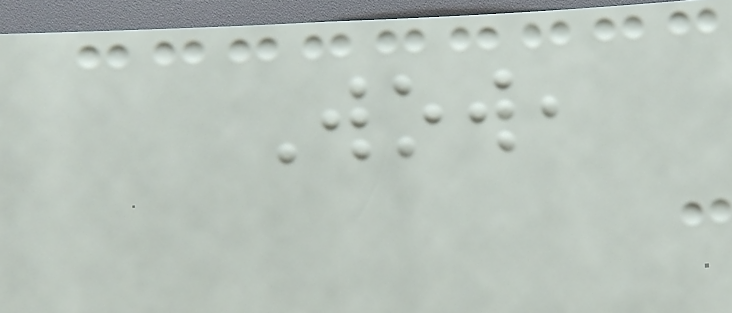Wow,
